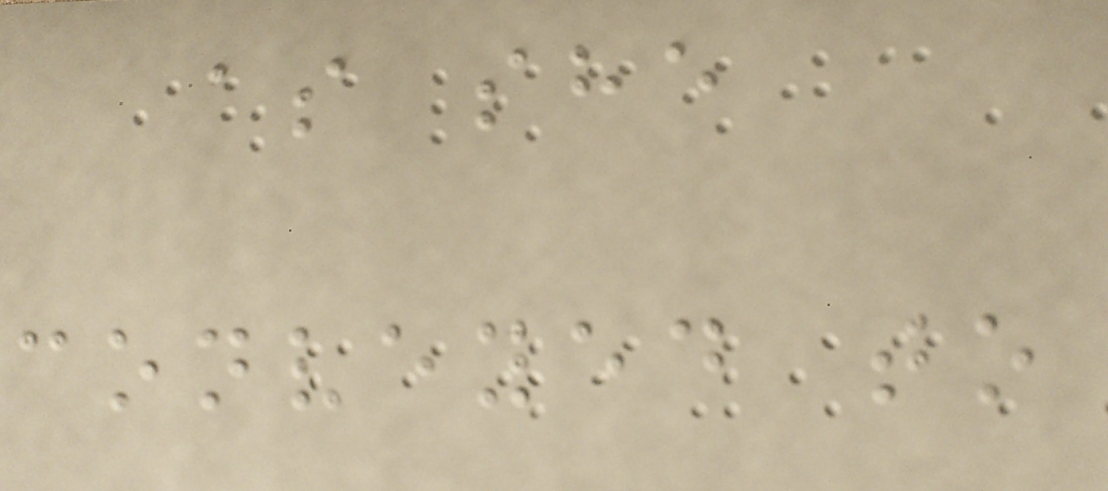as she
conveyed to
